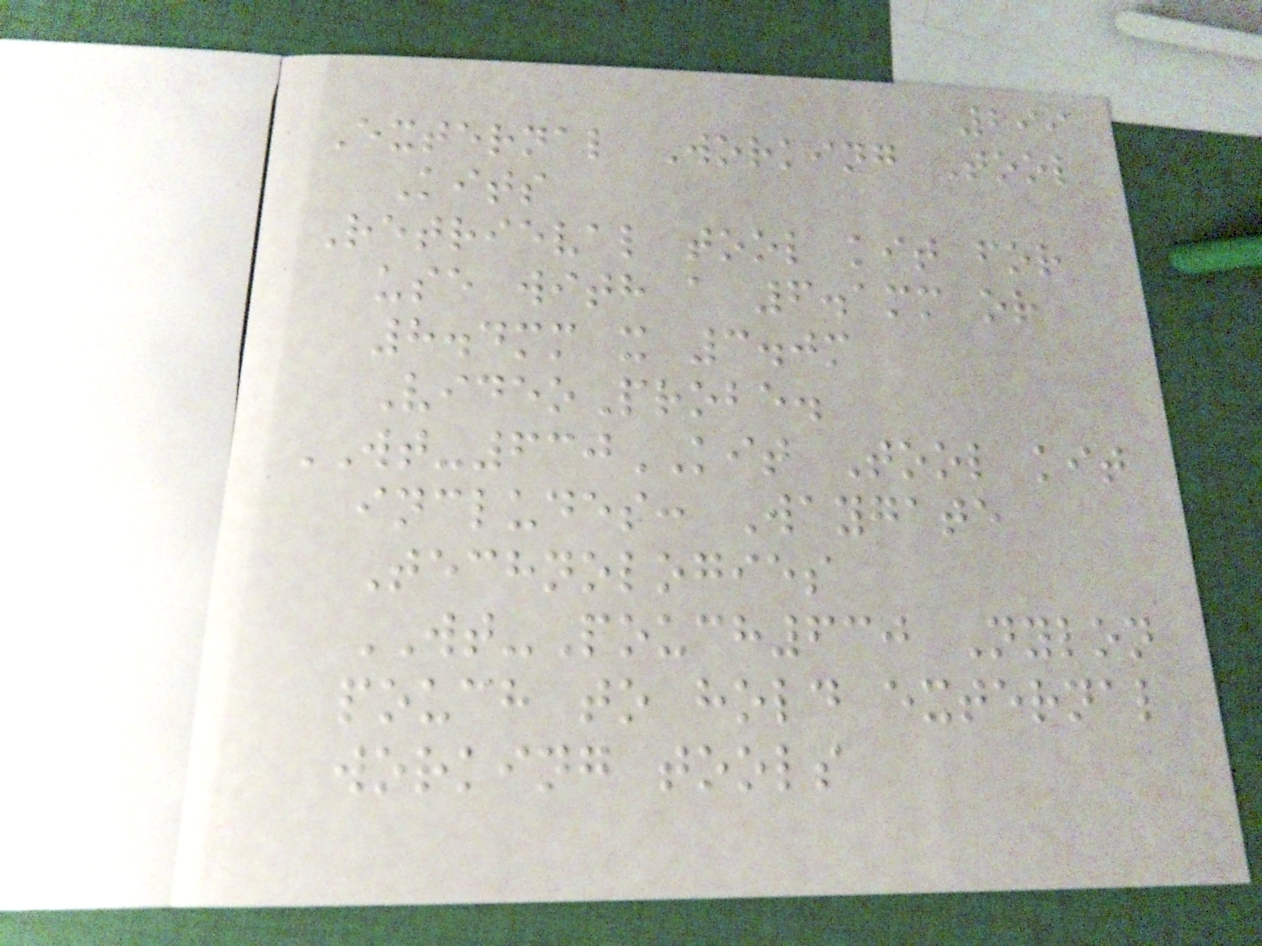299
External Working Tool
Kits
Retrieval tool kit for
use with a 6.1mm or
8.4mm x 3.0m
VideoProbe.
WT-630KIT Tool kit
includes: Waygate
Technologies
WT-Pouch630 Nylon
pouch to hold external
working tools
